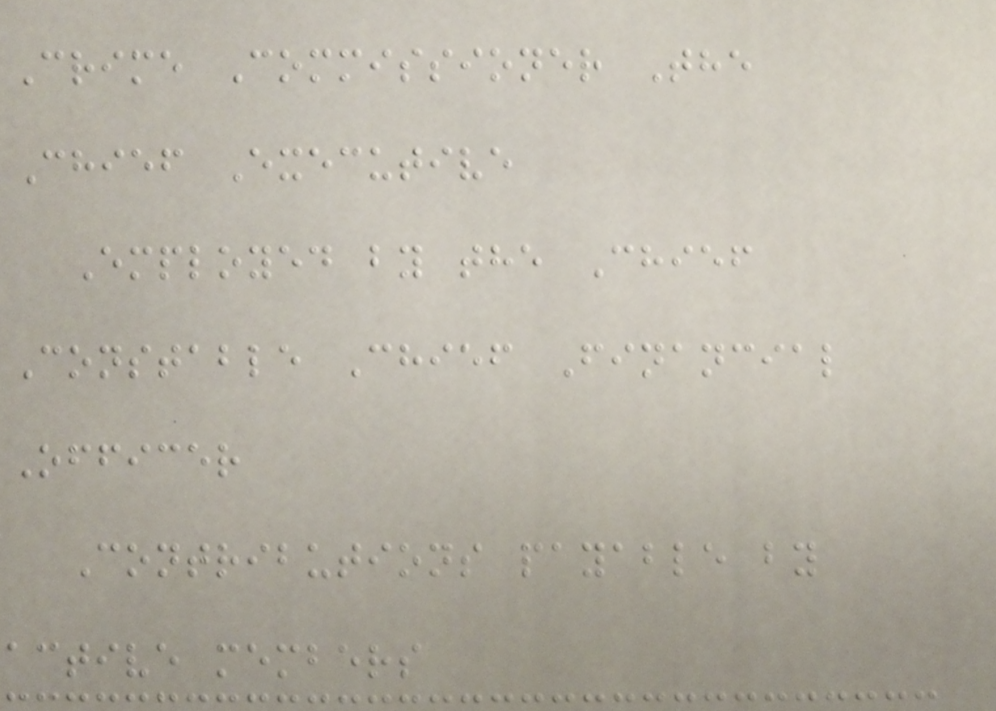Crime Commissioner The
Chief Executive
Employed by the Chief
Constable Chief Financial
Officer
Contributions payable by
active members
